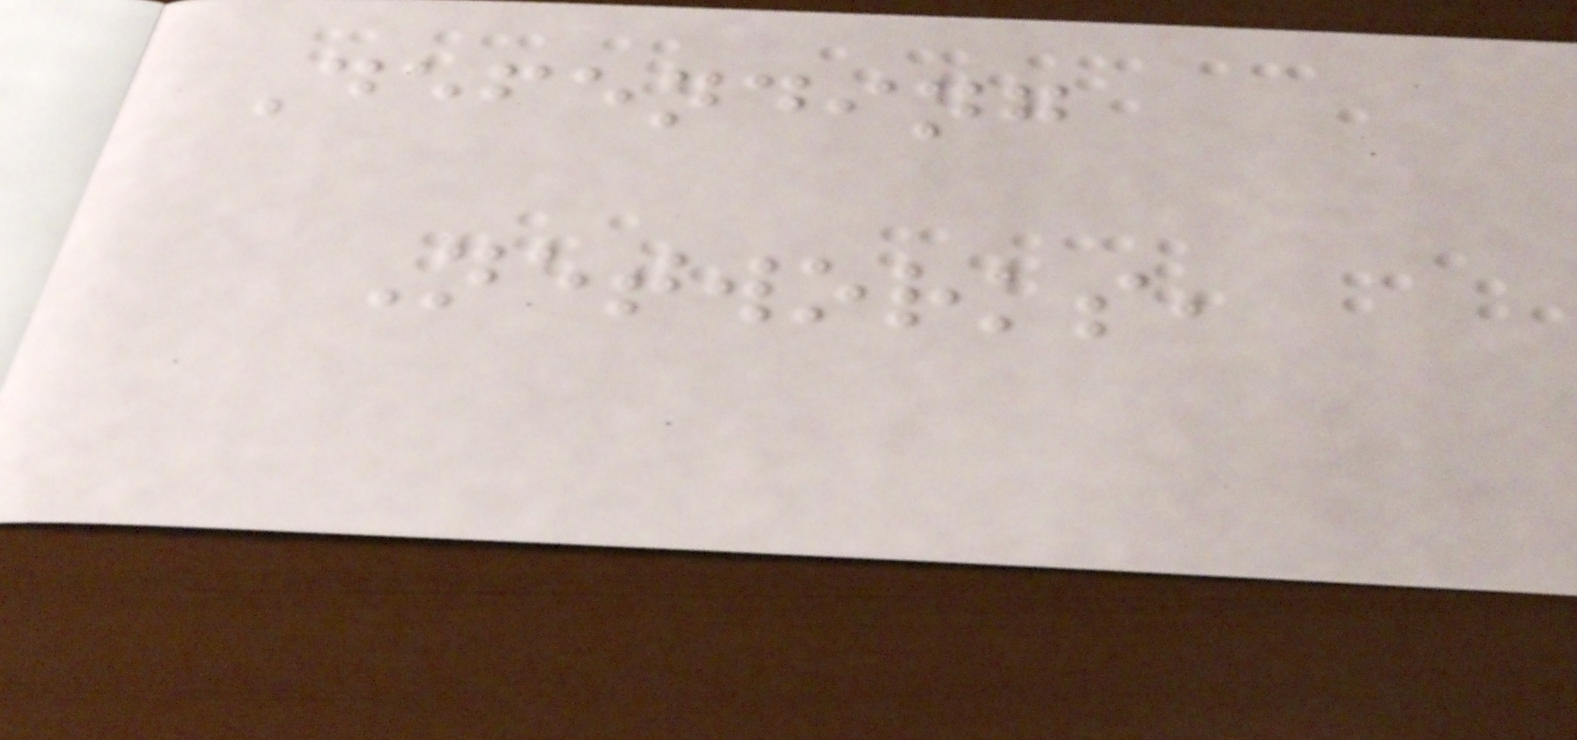Defending
Networks,
